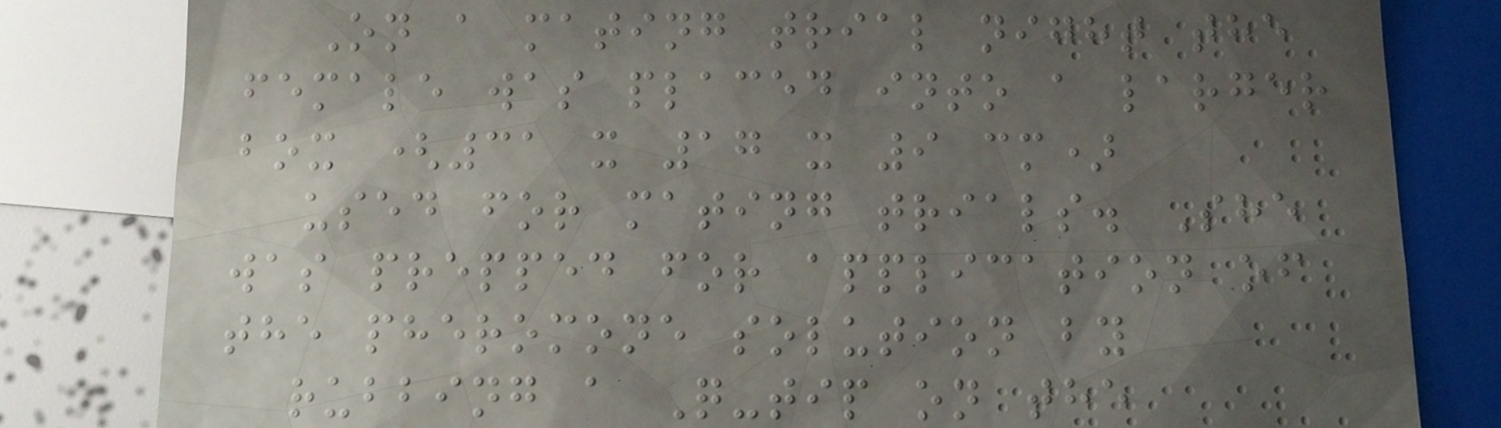On a mating trial night the
female was placed into a larger
box (31 x 17 x 9 cm)
used for mating trials. She
was prepped for application of
the pheromone solution by
rubbing a Q-tip on the
